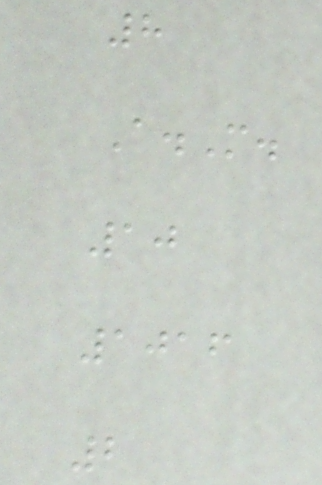8
A.M.
10
1016
2
